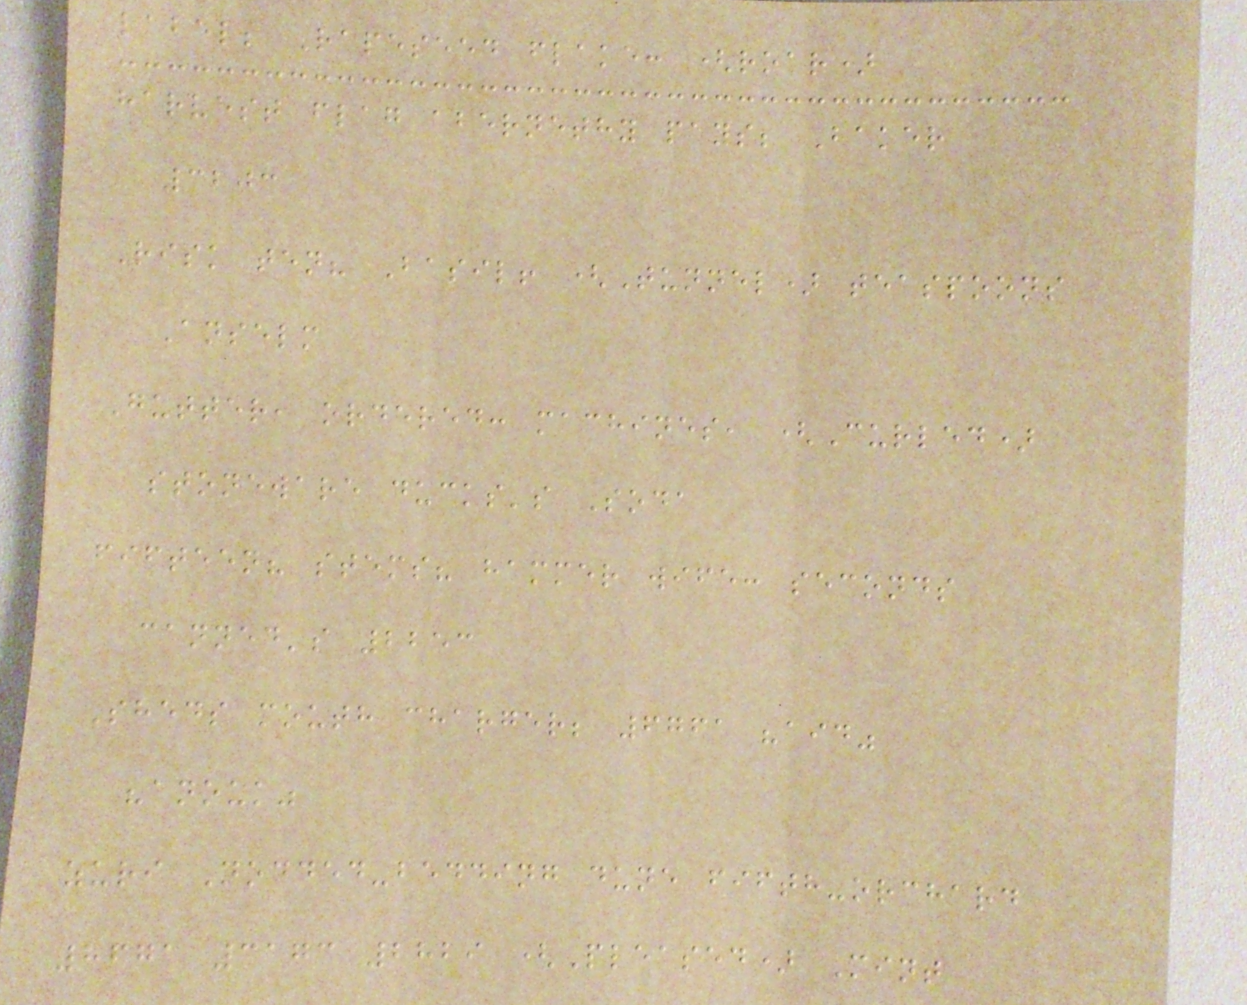label; Rapeseed flake: (roar)
harvest flag abernethy pays; Baker
3203
Risk ten? Basil! (Tunnel) teaspoons
Anselm
Gutter, ordered: machines, (Curled)
stoneware ducks's Soda
fifteen? stems? hammer wife: seconds
canned's 2253
Sheds mouth charger; 6761 "aid"
"anouk"
zuri Nodded-bedding dune fifth-orchard
8671 3173 2829 (Pleased) Mint
